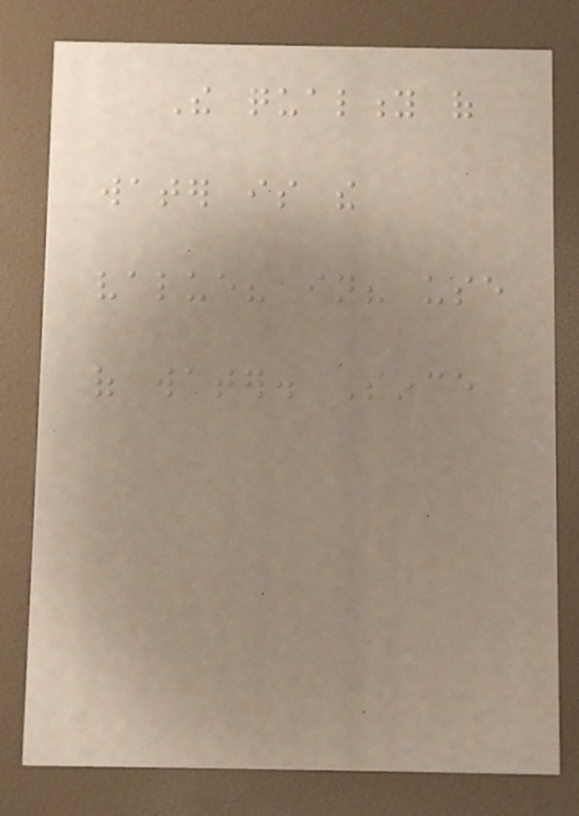The quality of
water is the
value? in? use
of water. Since
